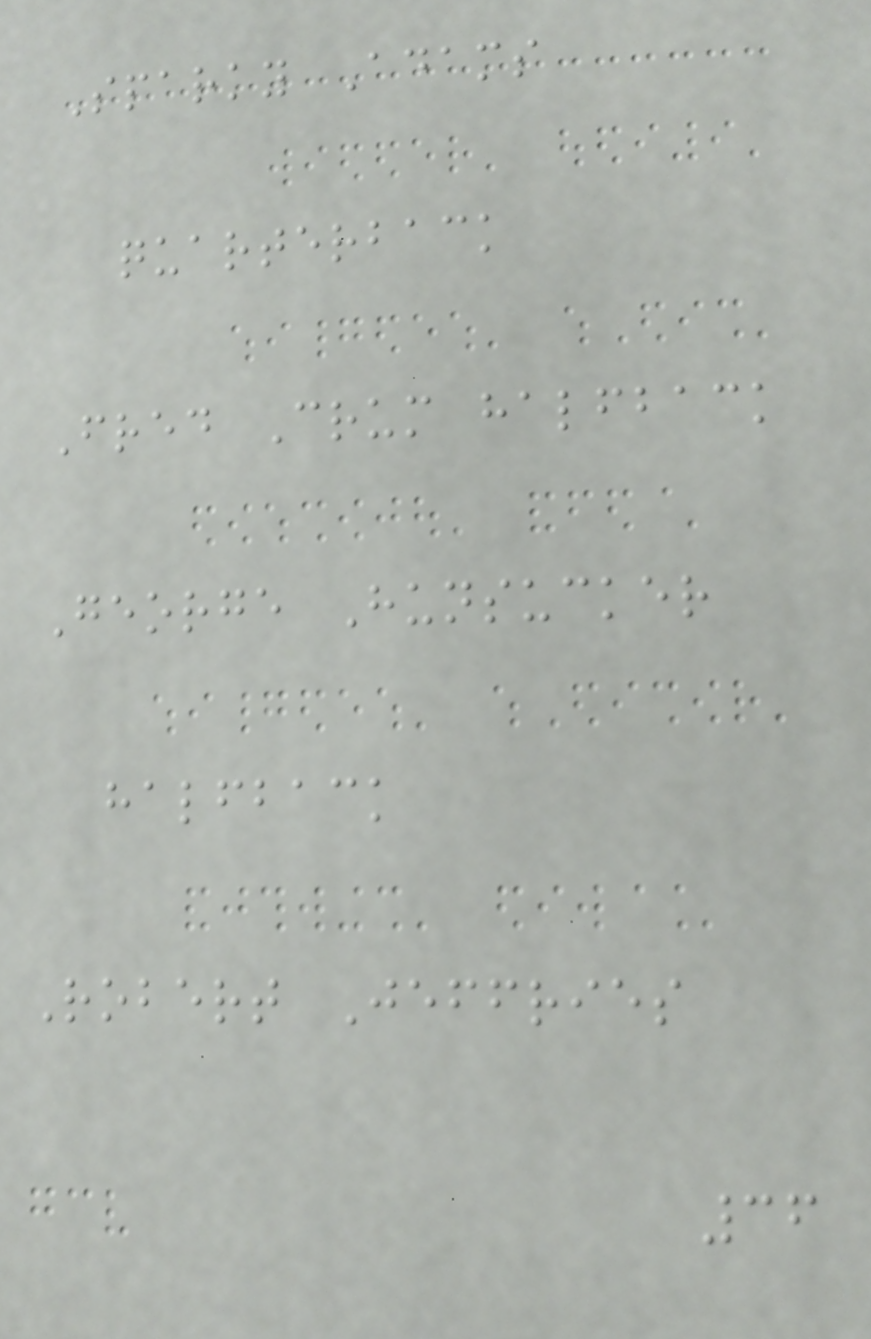Sparky Adams
quarterback
Fred Crum halfback
George Hunsucker
halfback
Robert Jeffries
36
